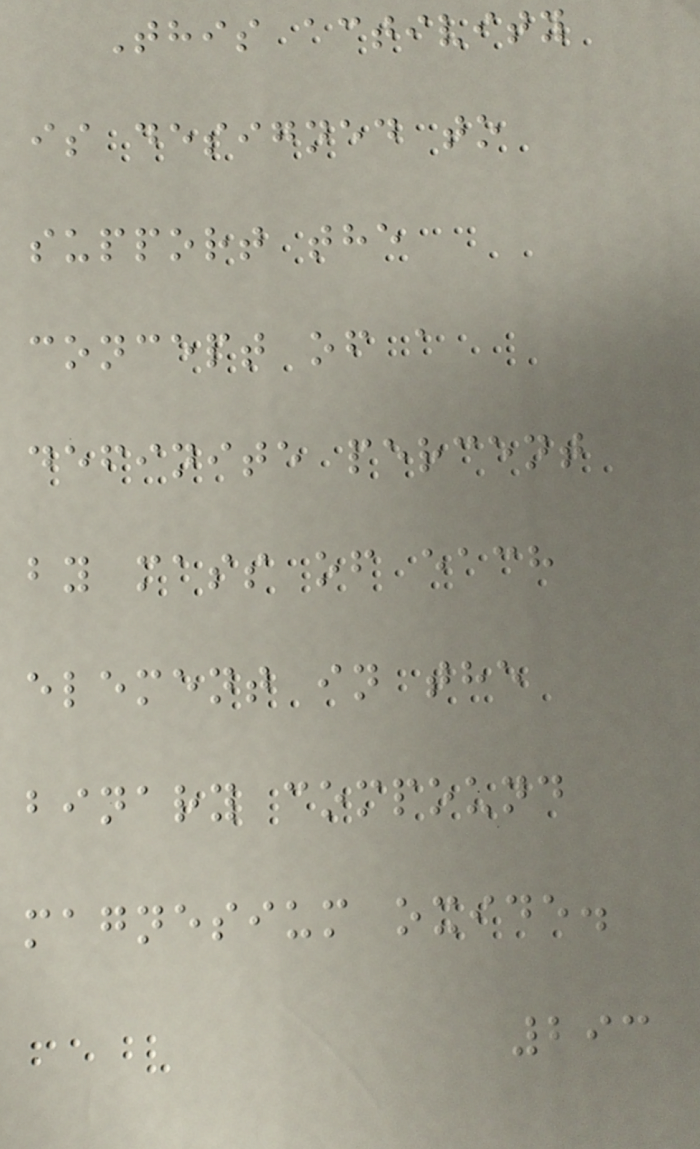This activity
is designed to
support the
concept of a
definite percent
by mass of each
element in the
binary compound
magnesium oxide.
293
